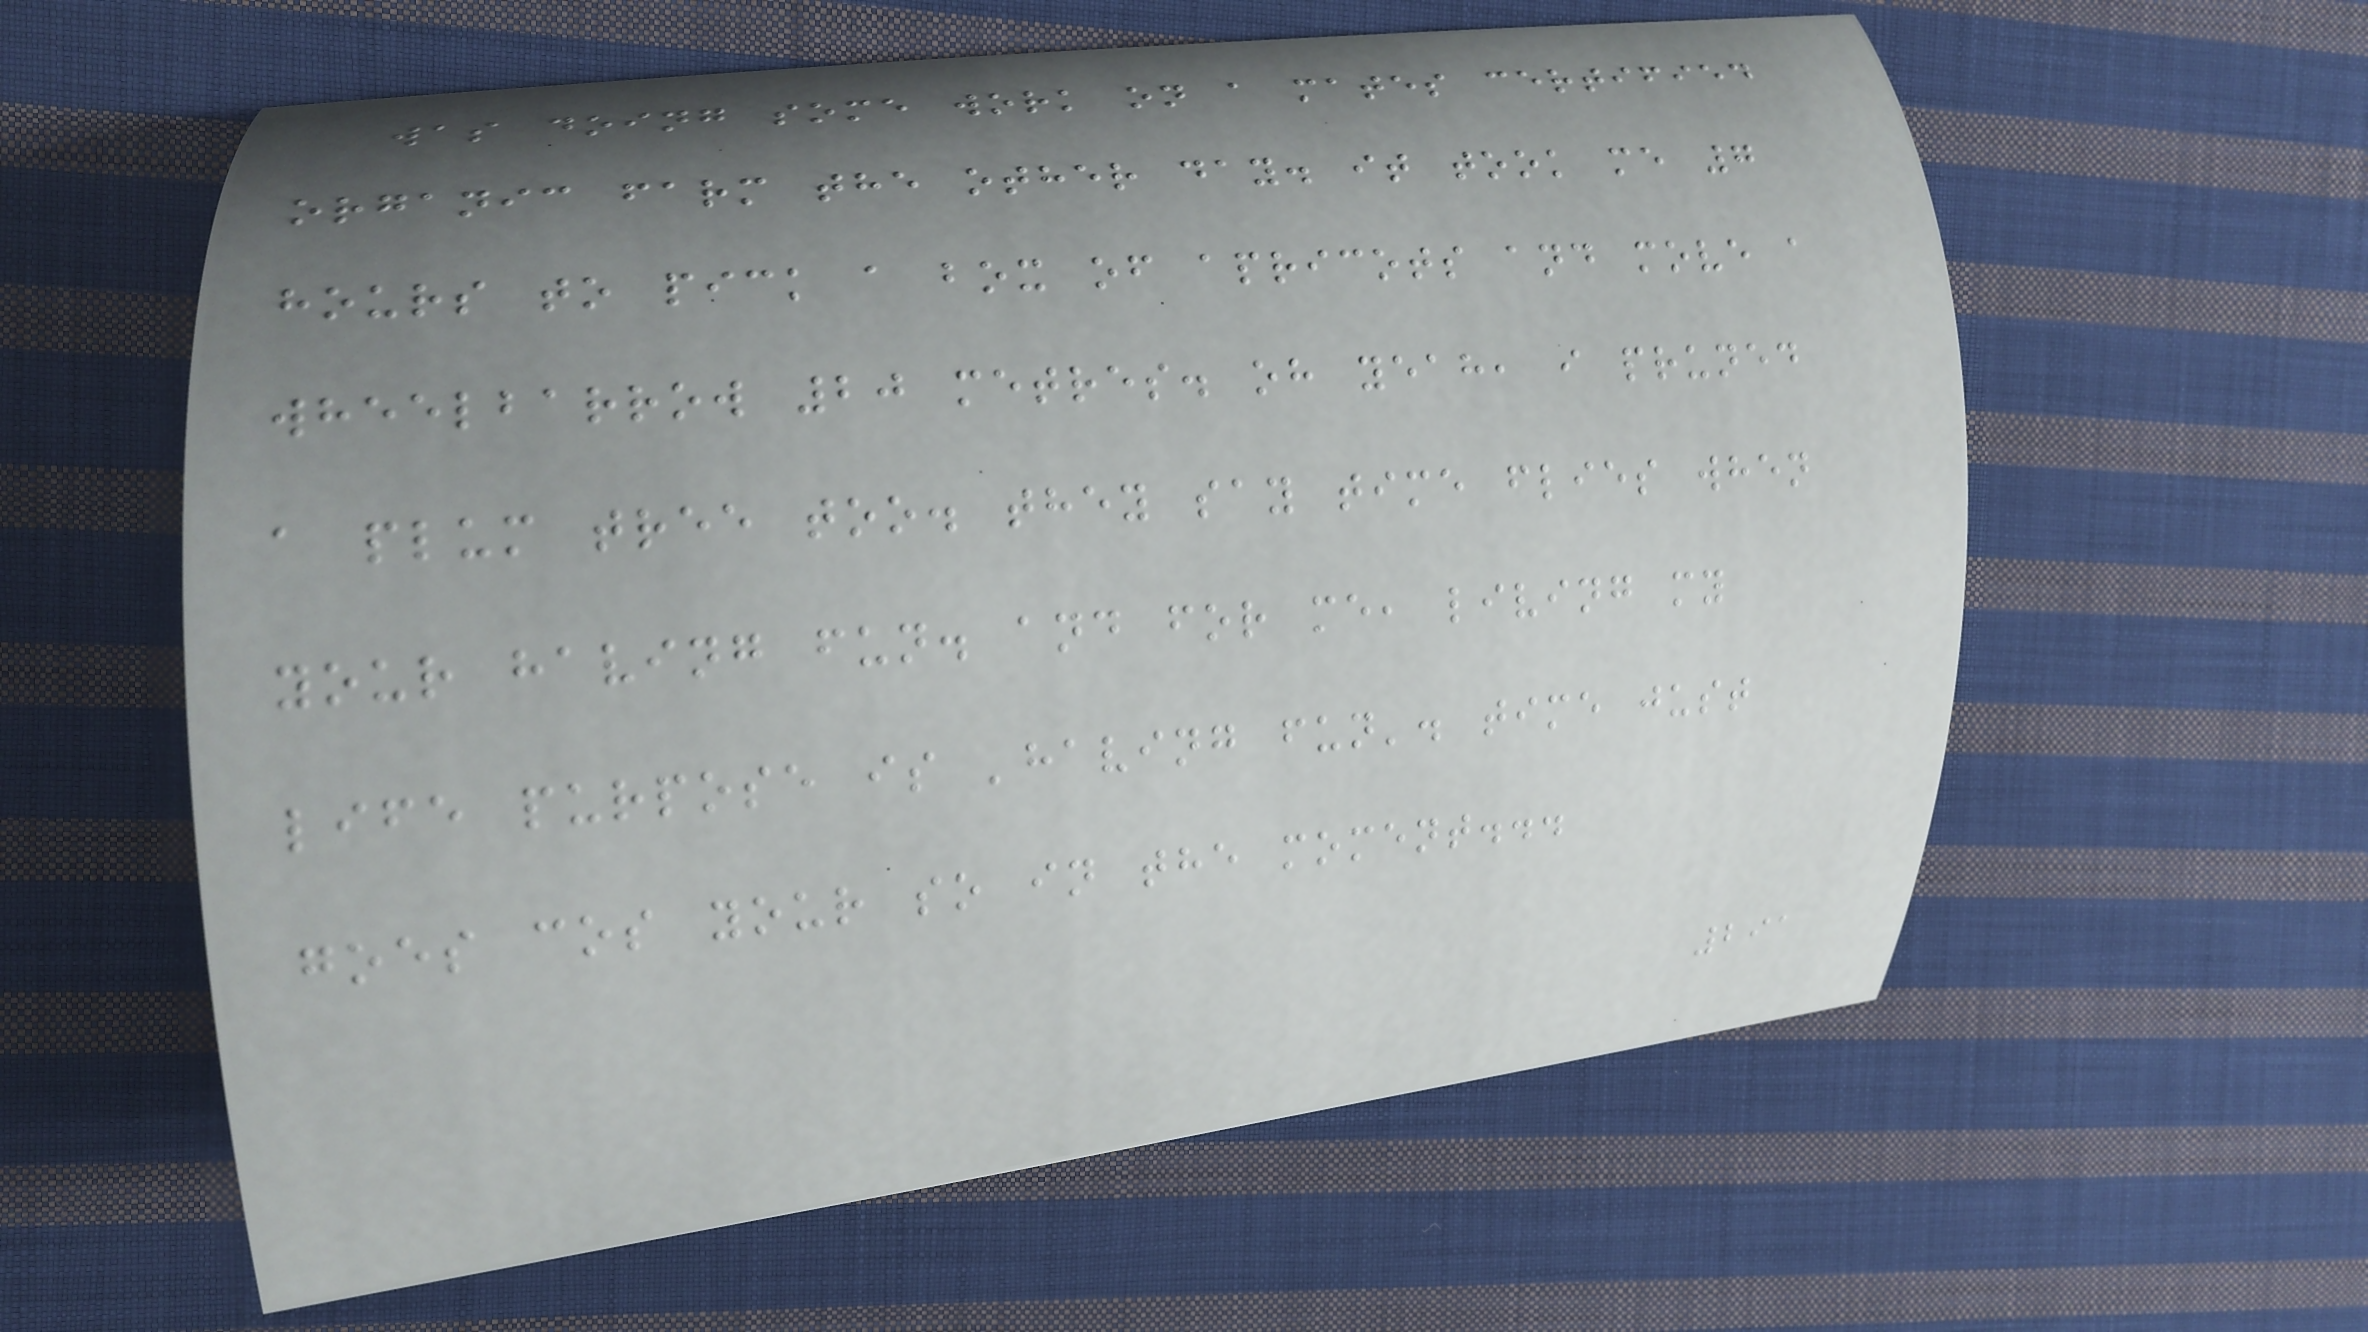was doing some work on a mates certified
organic farm the other day. it took me 7
hours to pick a box of apricots and move a
wheelbarrow 20 metres. oh yeah, i pruned
a plum tree too. they say time flies when
your having fun. and for me, living my
life purpose is 'having fun'. time just
goes cos your so in the moment...
291
